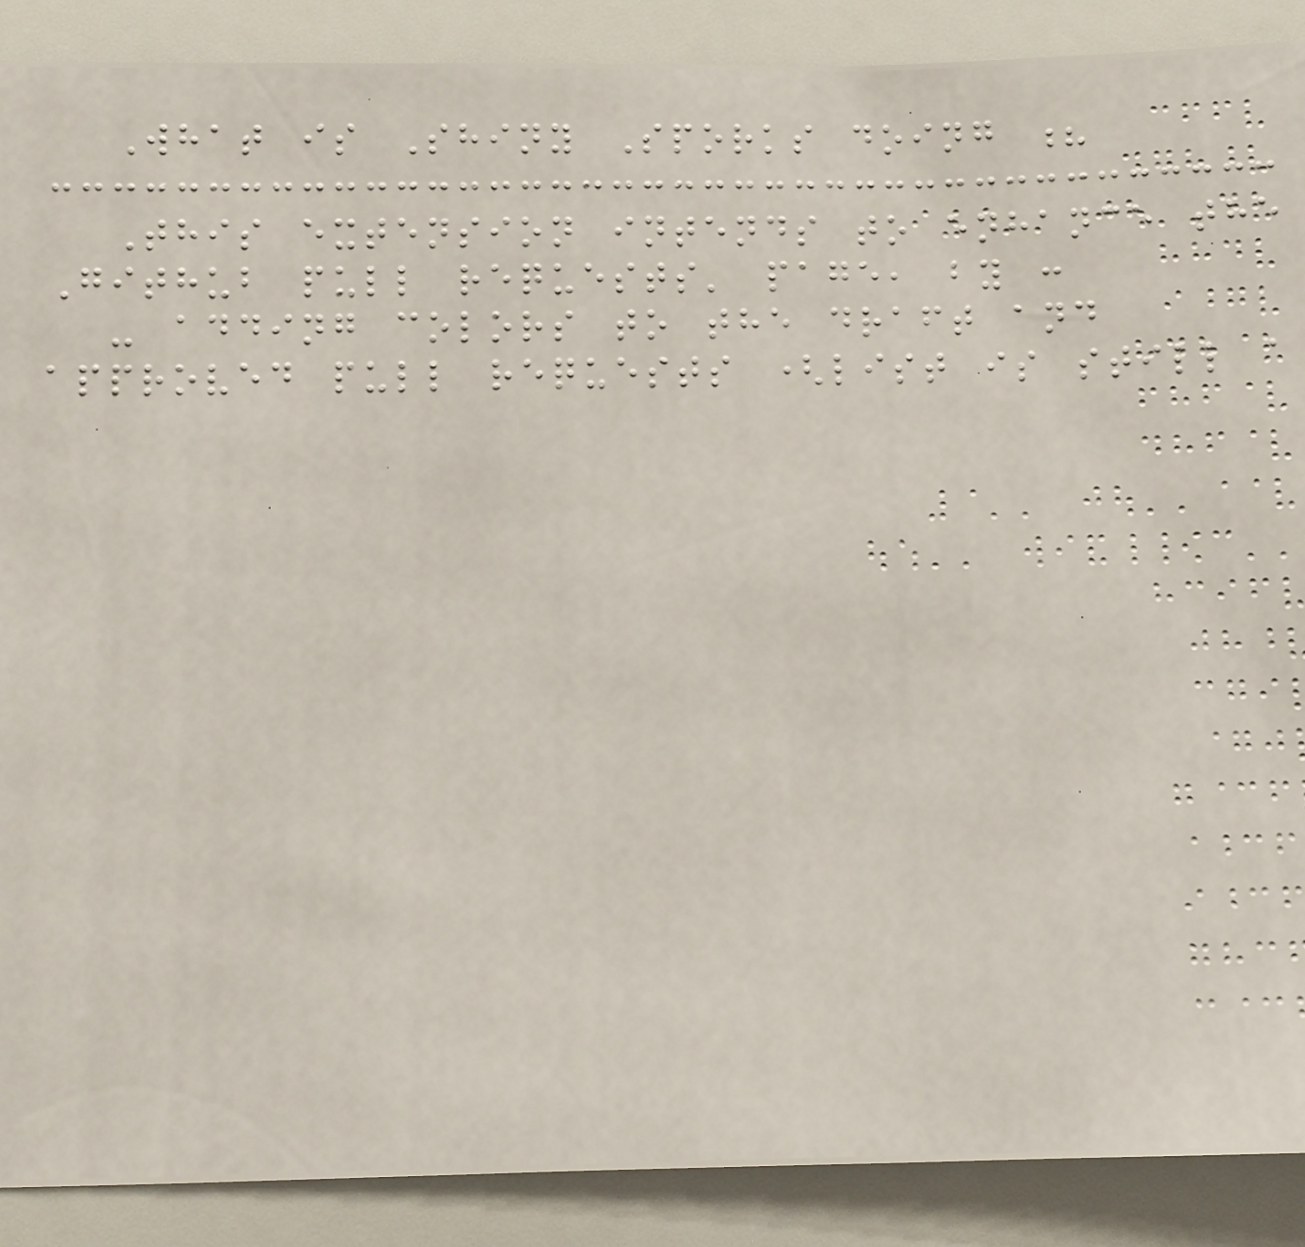What is Shiny Sporks doing ?
This extension intends to enhance the
Github pull requests' page, by :
- adding colors to the draft and
approved pull requests (list is still a
